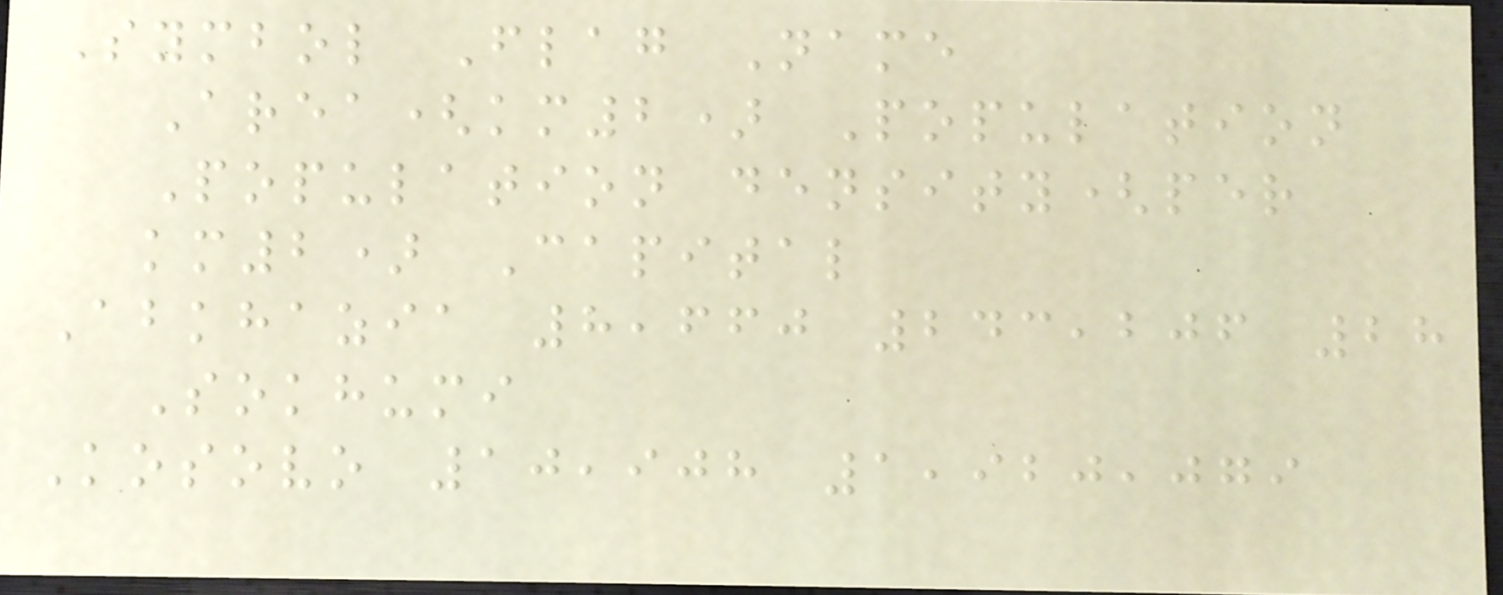Symbol Flag Name
Area(km2) Population
Population density(per
km2) Capital
Abkhazia 8,660 243,206 28
Sokhumi
Kosovo 10,908 1,920,079
